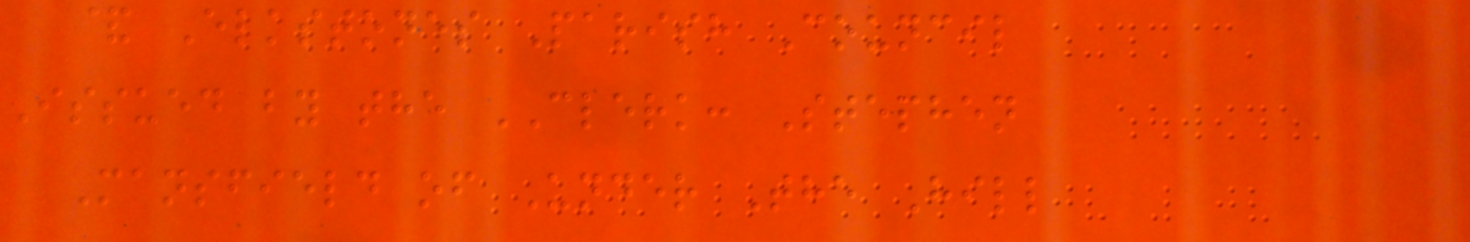& Elkstones Parish Council
Issued by the CLERK: Stephen
Mansfield of Under The Hill
